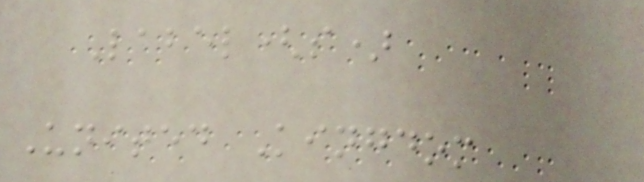Label(s)
United Kingdom
